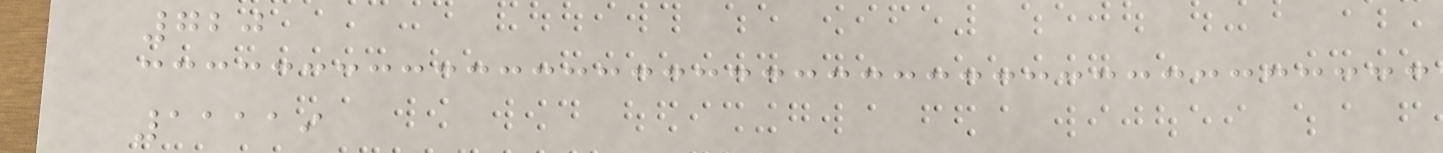720
11119
